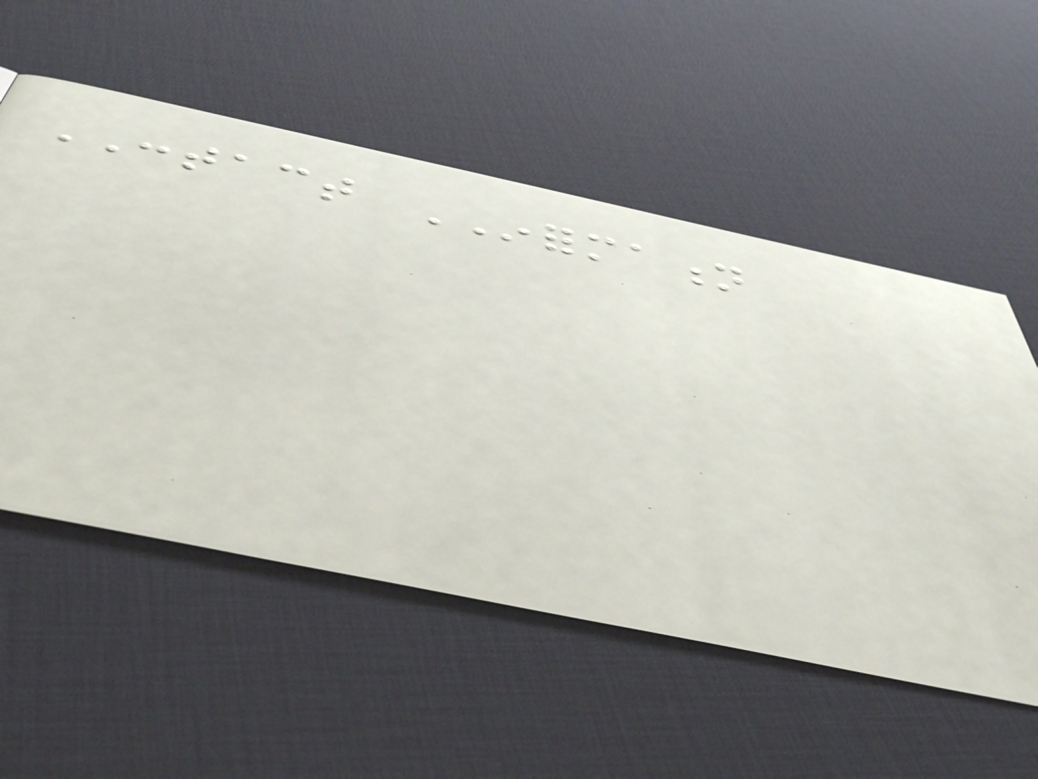CONTACT INFORMATION
